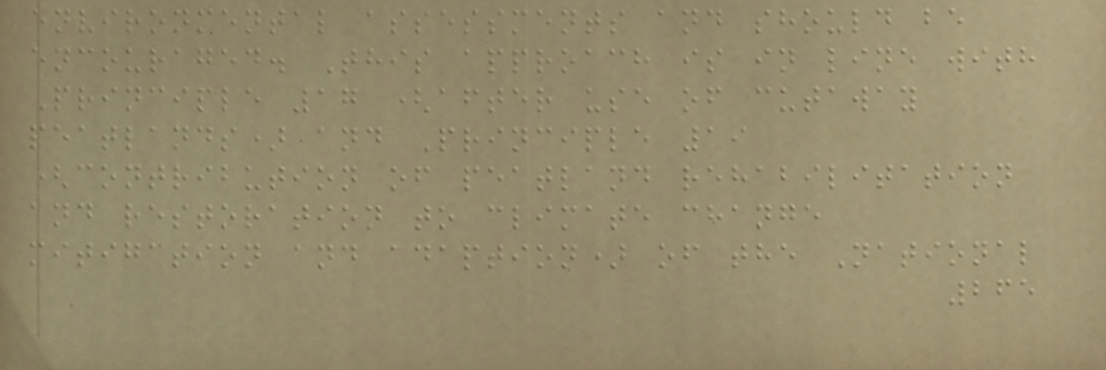environmental assessments and should be
encouraged. This approach is in line with
Principle 17 (after use of cutaway
peatlands) and Principle 19
(contribution of peatland rehabilitation
and restoration to climate change
mitigation and adaption) of the National
265
